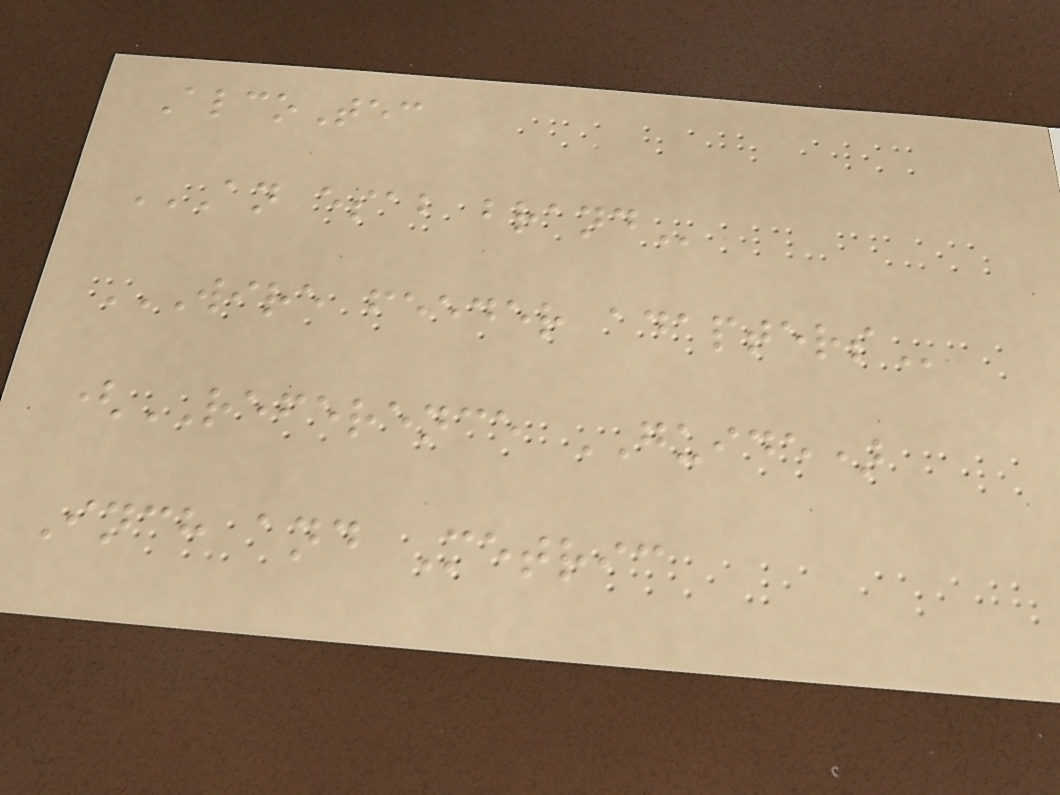AlcoTec
AN ESAB BRAND
WIRE FEEDER ADAPTERS
(REFERENCE GUIDE)
Inch and Metric
